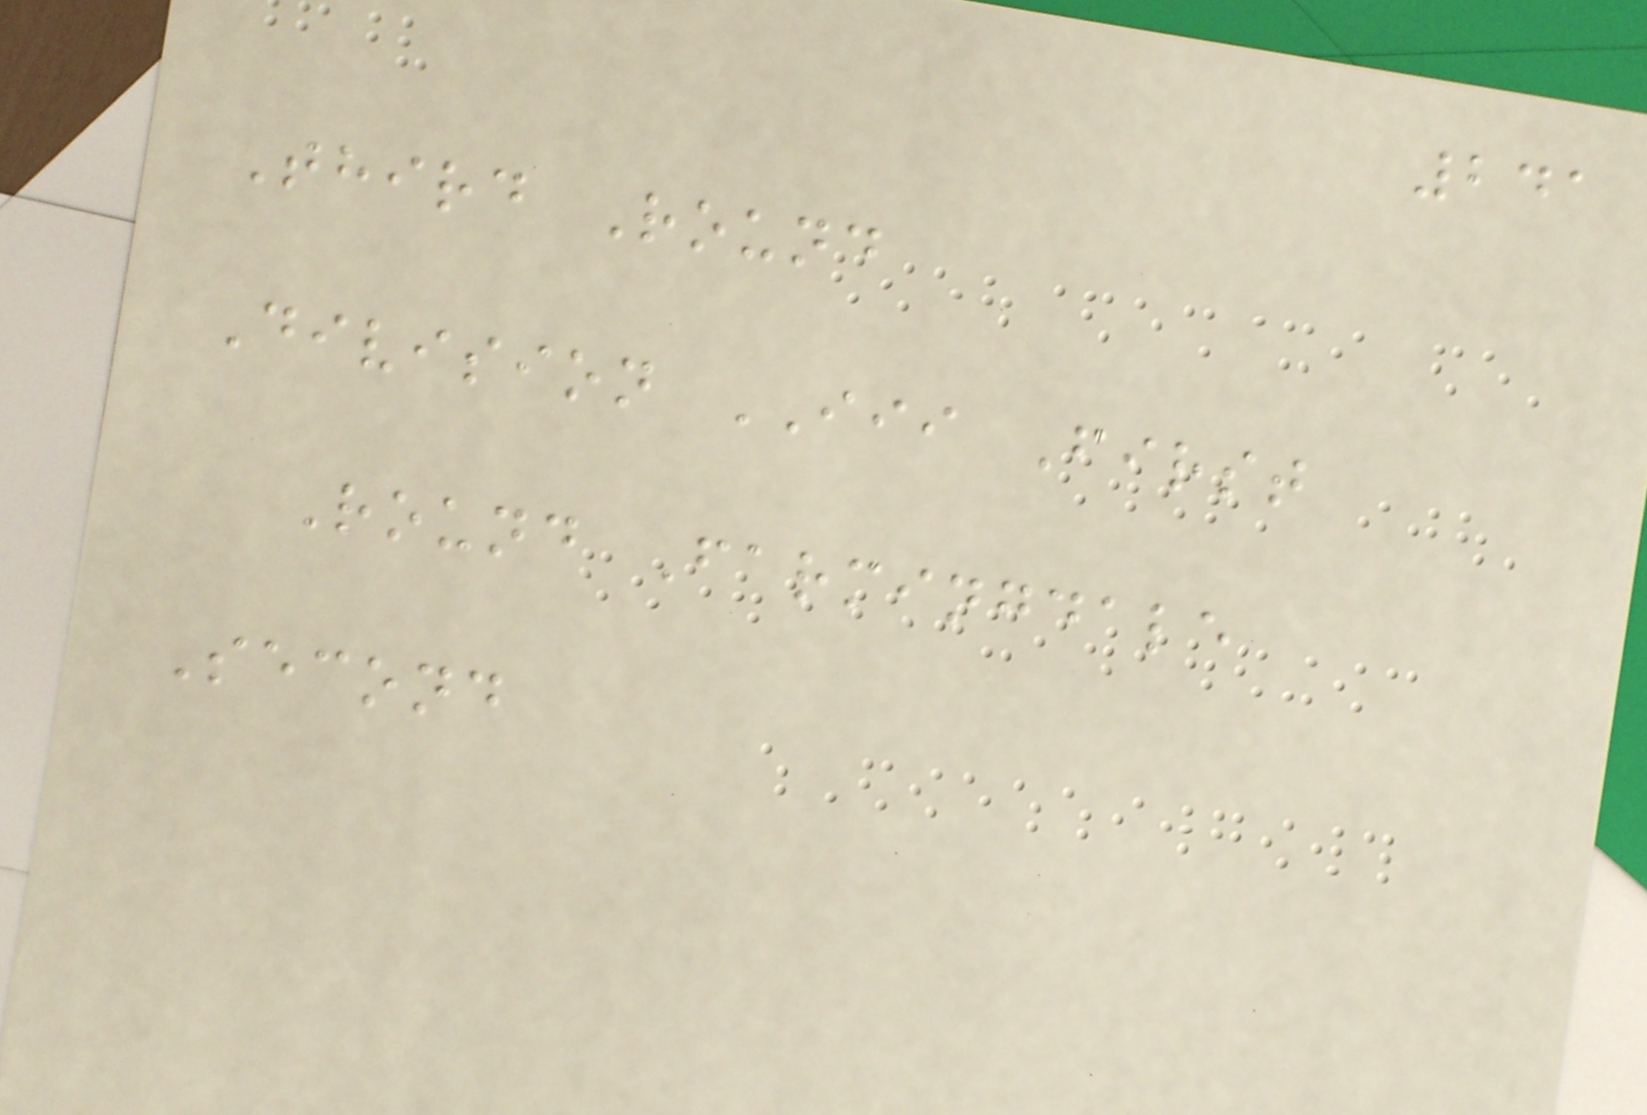241
Third Round
Division III First
Round Farmingdale
Second
